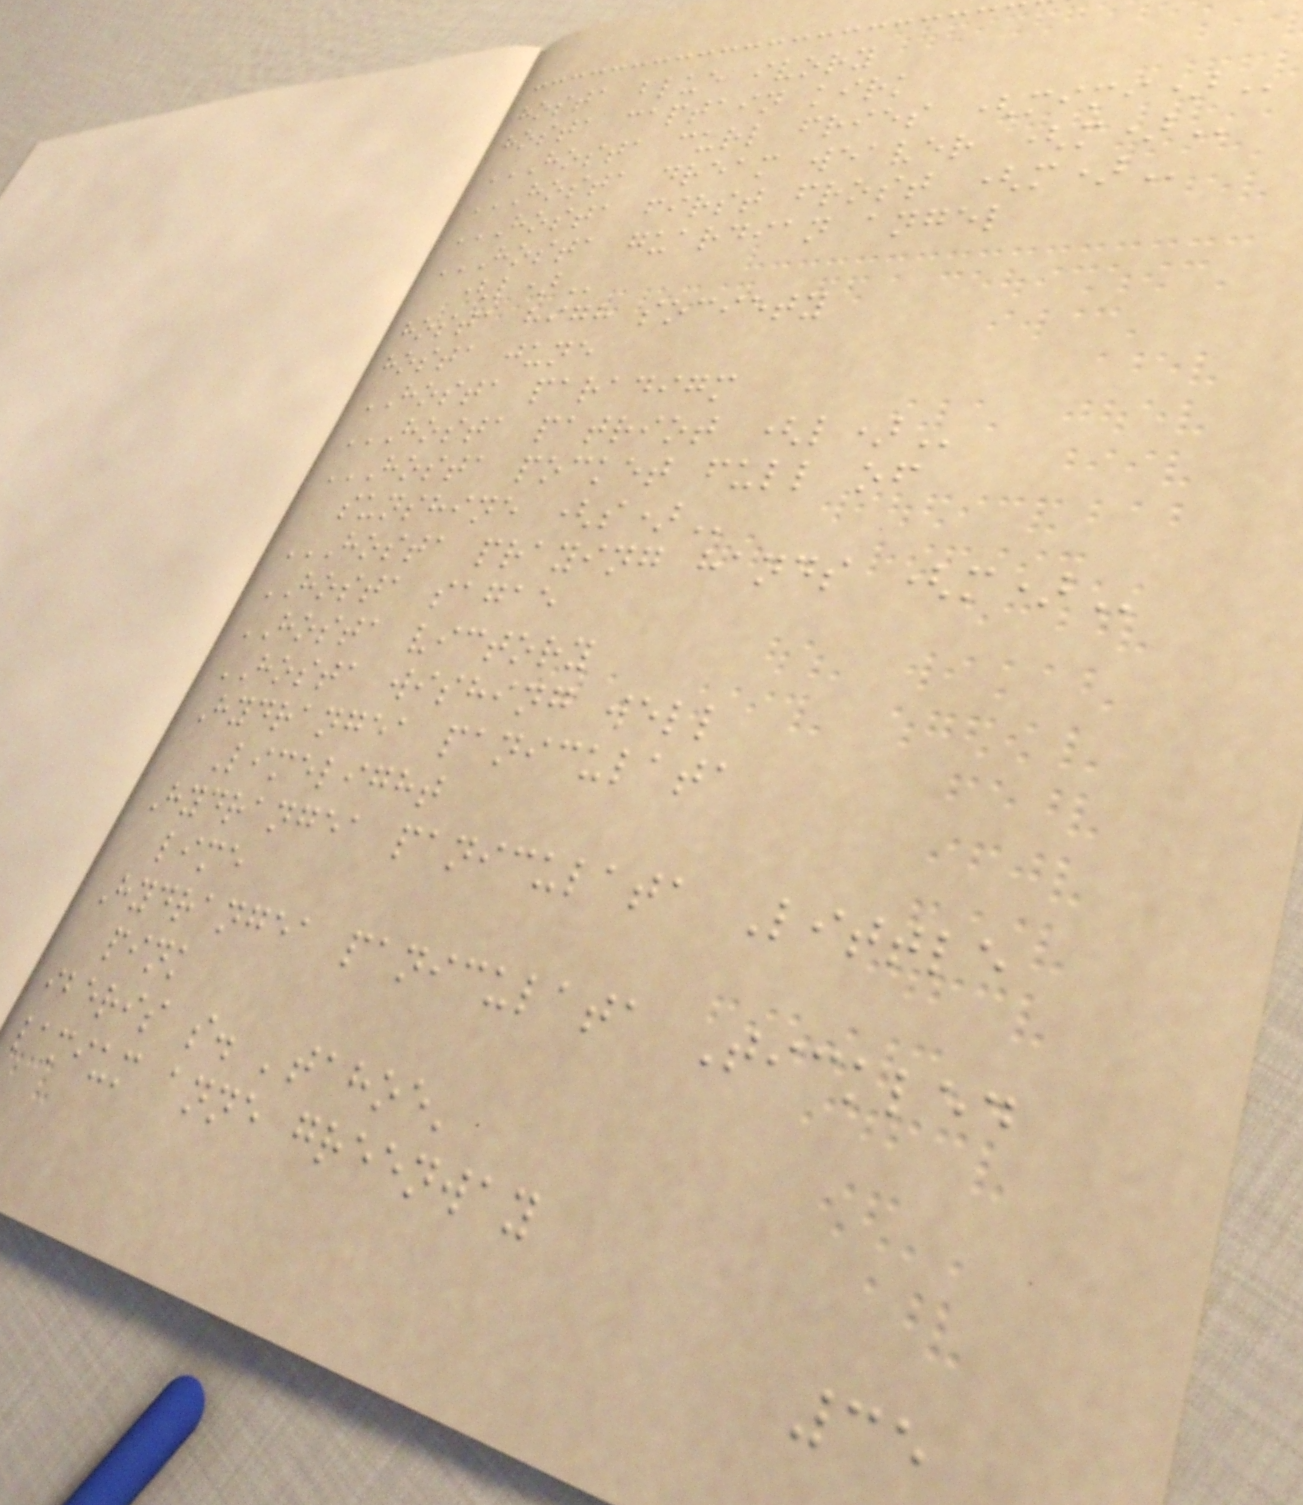hosta blue ivory
hosta captain kirk
HOSTA CURL FRIES (MIMI)
HOSTA DREAM WEAVER (M)
HOSTA FIRST FROST (M)
HOSTA GUARDIAN ANGEL
(L)
hosta high society
hosta june
HOSTA paradigm
HOSTA PATRIOT (L)
HOSTA POCKET FULL OF
SUNSHINE (S)
HOSTA PRAYING HANDS (M)
HOSTA sagae
HOSTA victory
HOSTA wishing well
Hydrangea paniculata
Limelight
Hydrangea paniculata Little
lime
Hydrangea paniculata Tickled
pink
iberis s. 'tahoe'
lamium anne greenway
35
